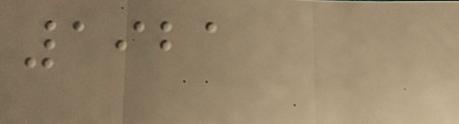1921
